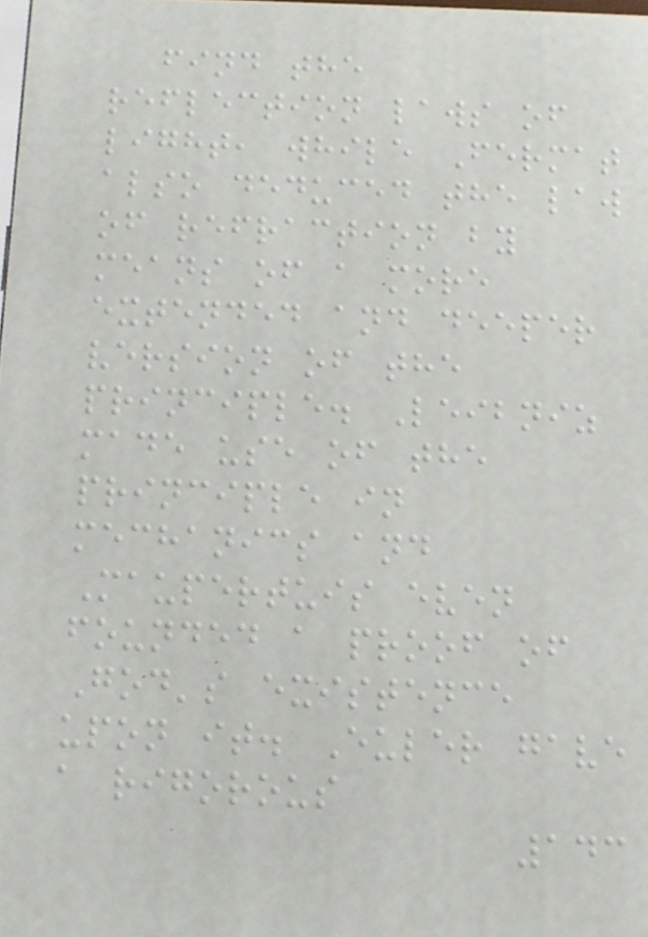find the
reflection laws of
light, while Fermat
also deduced the law
of refraction by
means of a more
extended and deeper
version of the
principle. Leibniz
made use of the
principle in
mechanics and
Maupertuis even
founded a proof of
God's existence
upon it. Euler gave
a rigorous
143
